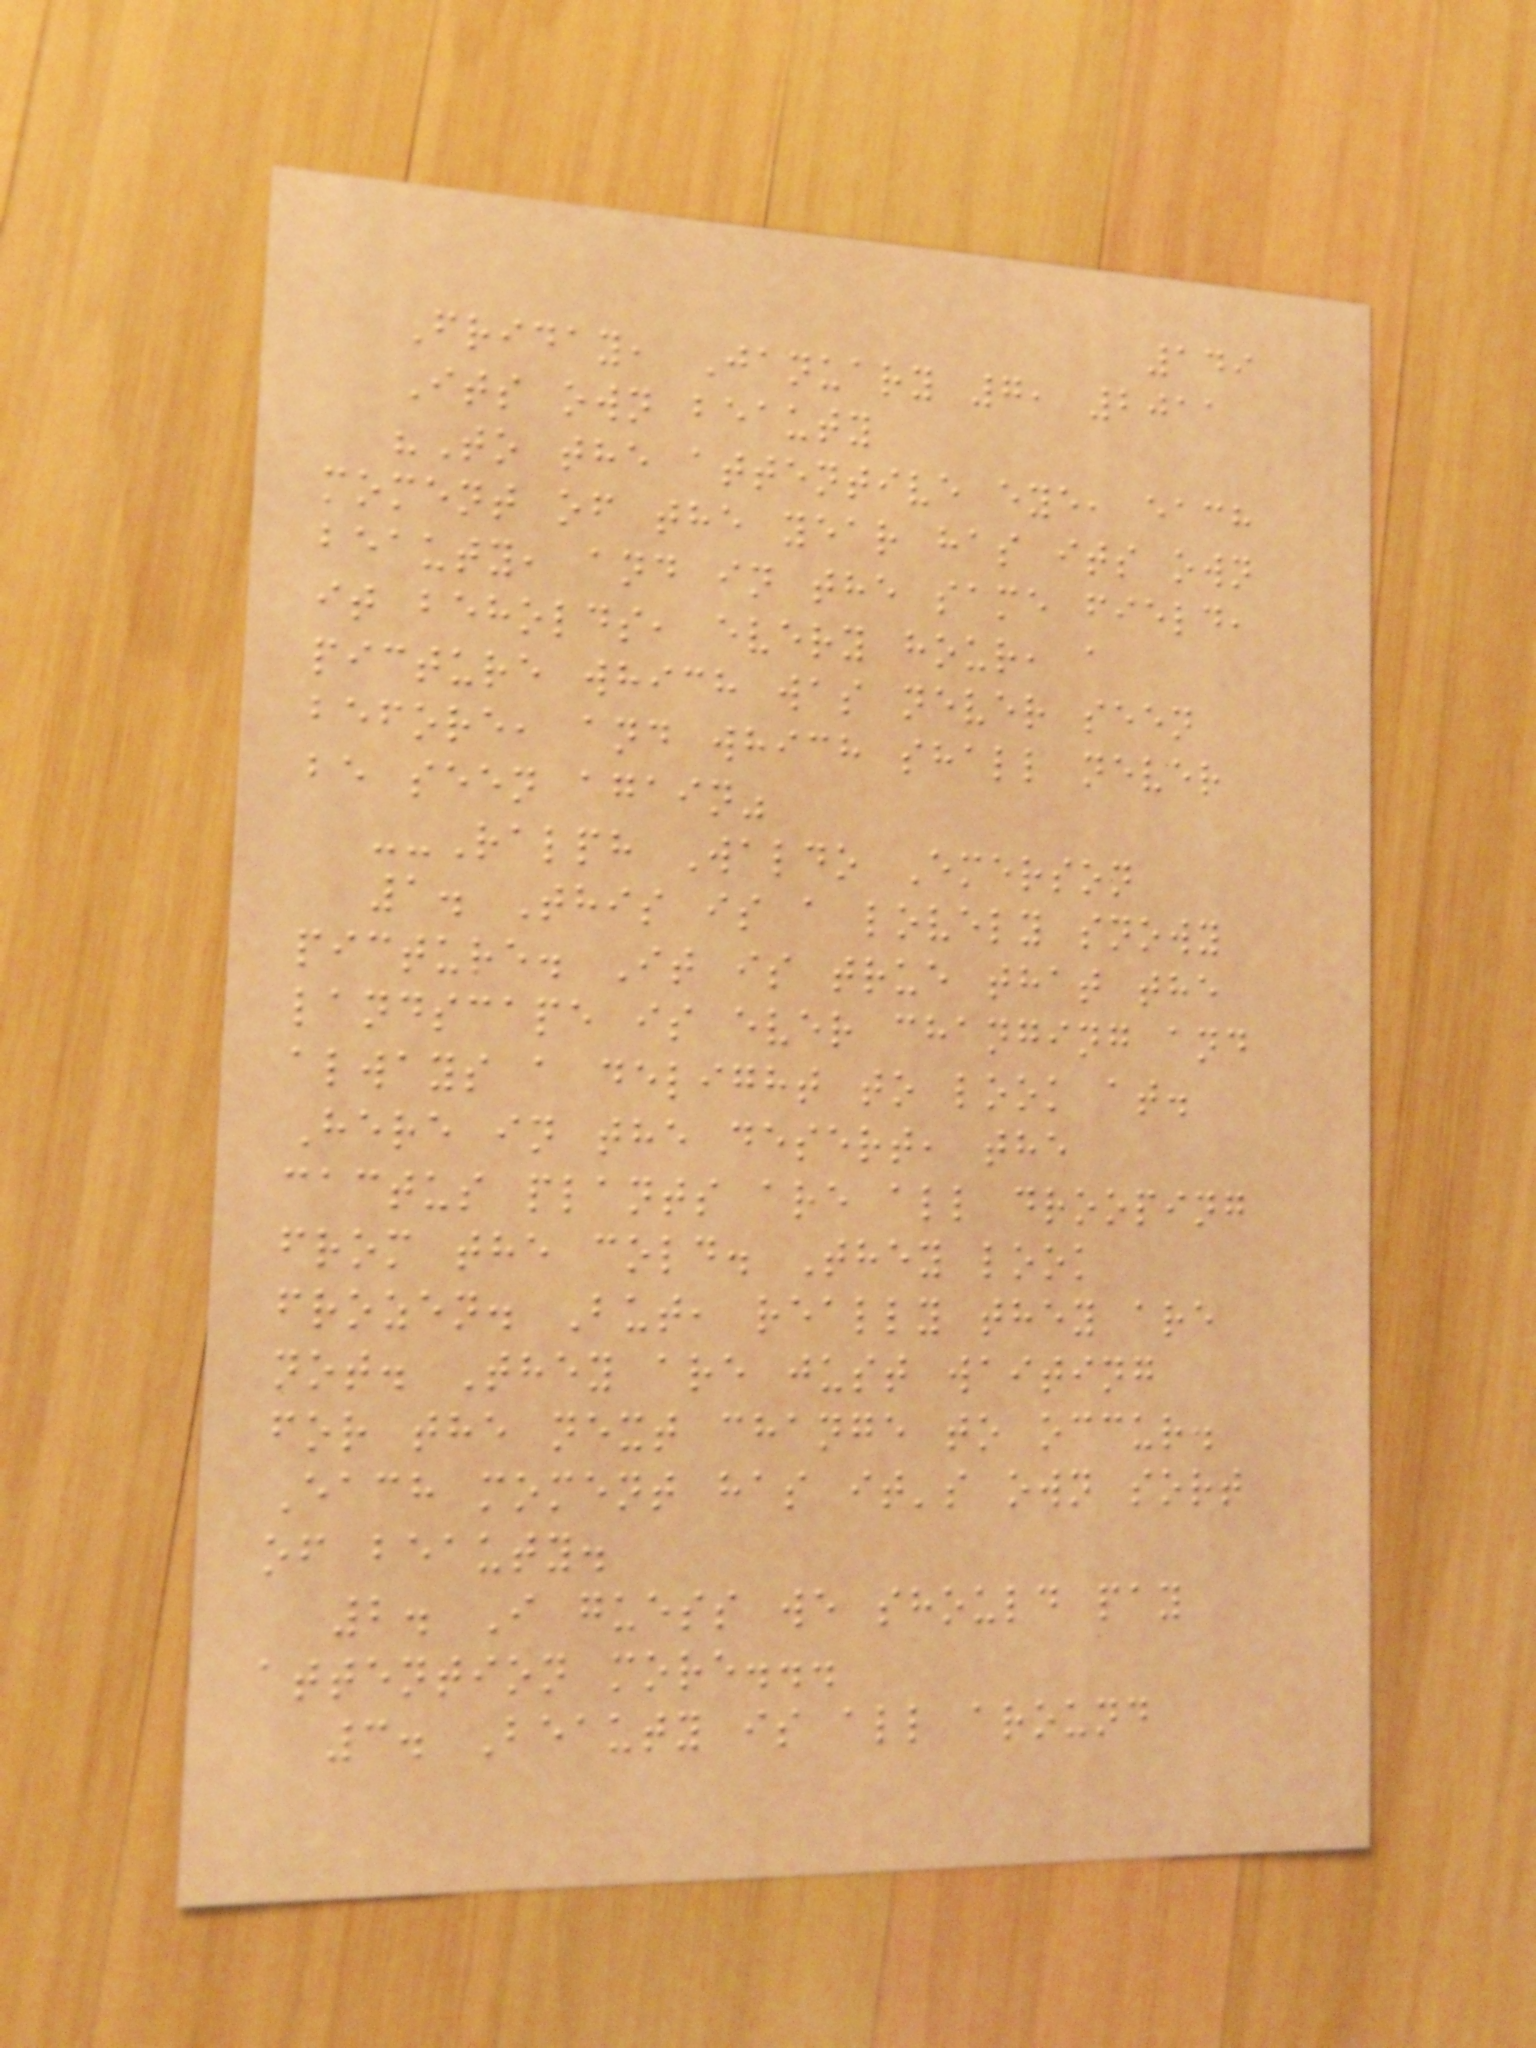149
Friday, January 7, 2011
Its own beauty
"To the attentive eye, each
moment of the year has its own
beauty, and in the same field,
it beholds, every hour, a
picture which was never seen
before, and which shall never
be seen again"
--Ralph Waldo Emerson
1. This is a lovely snowy
picture. It is true that the
landscape is ever changing and
always a delight to look at.
Here in the desert, the
cactus plants are all drooping
from the cold. They look
frozen. But, really they are
not. They are just waiting
for the next change to occur.
Each moment has it's own sort
of beauty.
2. I guess we should pay
attention more...
3. Beauty is all around
